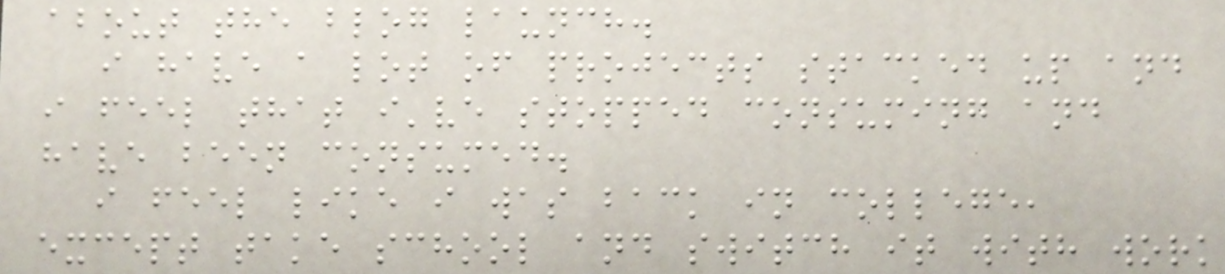about the blog launch.
i have a lot of projects stacked up and
i feel that i've stopped consuming and
have been consumed.
i feel like i was back in college,
except take school and switch it with work
